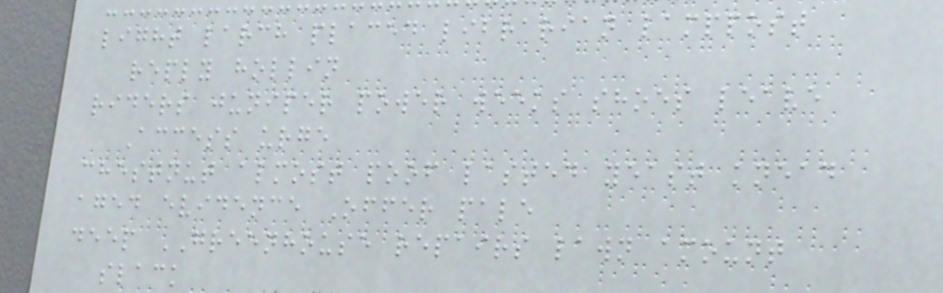light larch placed librarian lamppost
reply hollin
riders juniper power weeks shoes leave
Access urge
chestnut almost poof lasted yeast knead
aged evidence Offer pale
deep GREENHOUSE repairs lawn amount
slack
